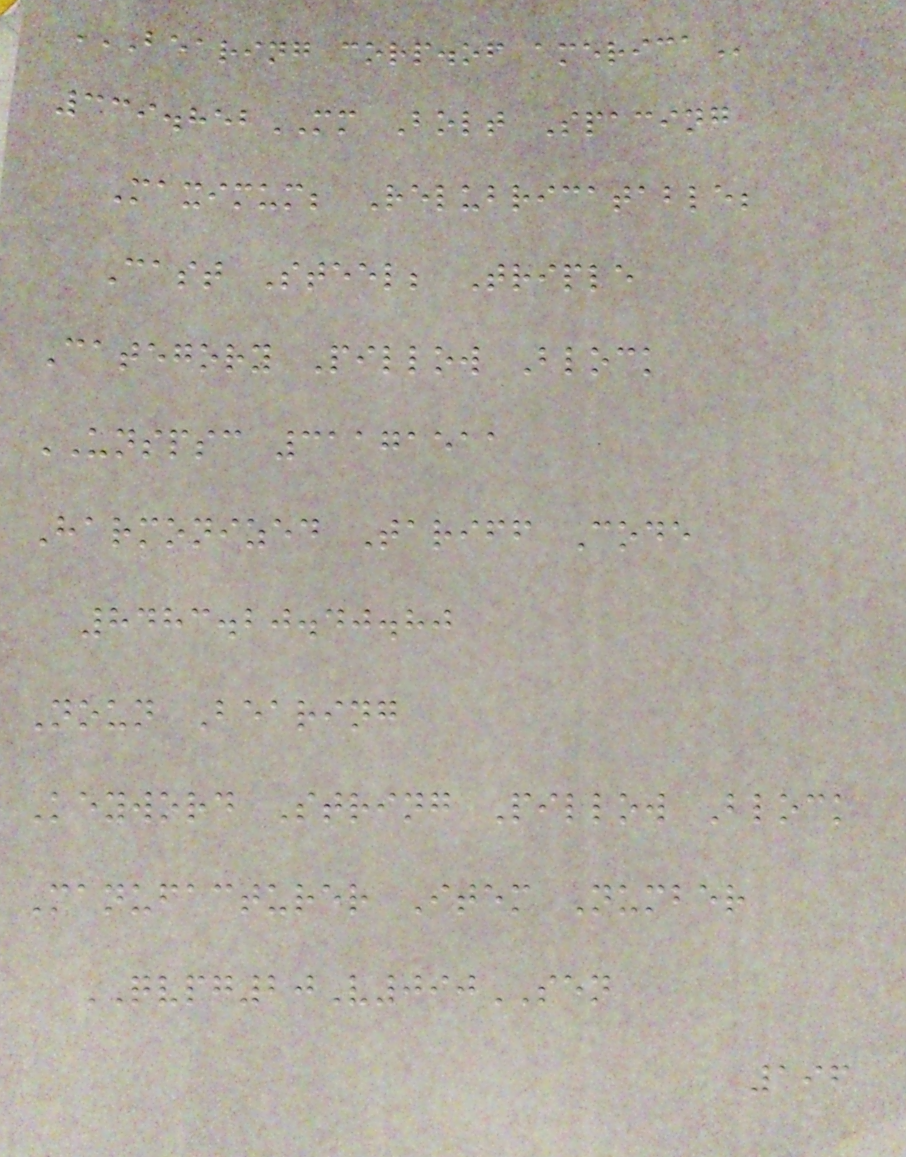BEARING CORP.OF AMERICA
339.852MM Bolt Spacing
Maximum; Relubricatable;
Cast Steel; Triple
Category Pillow Block
UNSPSC 31171511
Harmonized Tariff Code
8483.20.40.80
Noun Bearing
Keyword String Pillow Block
Manufacturer Item Number
QVPG20V090SEN
196
